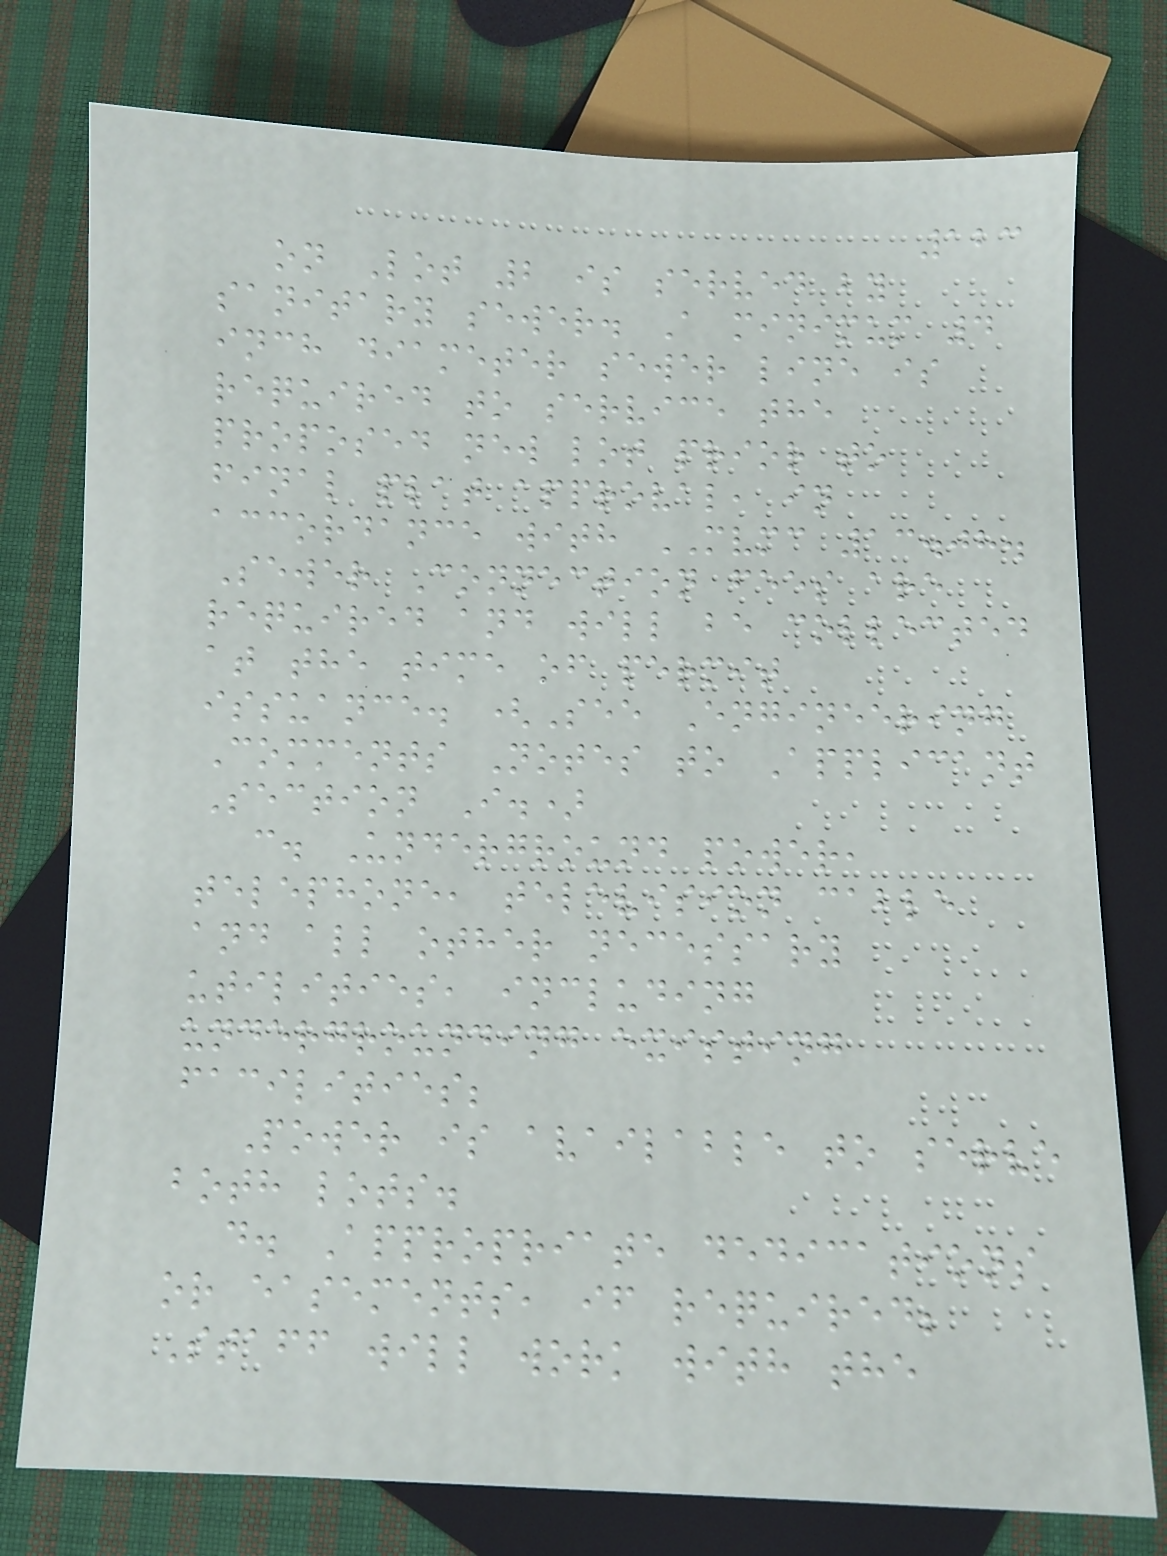123
on Lot 2 is served by
sanitary sewer. A minimum 4
inch diameter sewer line is
required to service the
proposed new lot prior to
final plat approval, in
accordance with MVMC 13.08.
Sewer Connection fees are
required and will be collected
at the time of permit
issuance. (See Engineering
Comments Notes to Applicant
Section I.)
c. Underground power,
telephone, television cable
and all other necessary
utilities, including
undergrounding existing
facilities;
Power is available to serve
both lots.
d. Appropriate dedications
or easements, if required;
Staff will work with the
